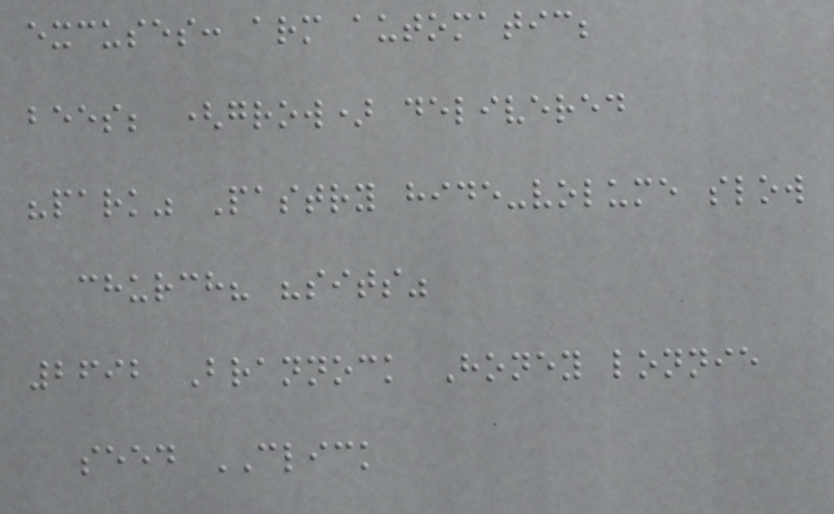excuses: arm automatic;
bees; (grow) delivered
"park" Pastry hide-volume slow
church? "sits"
2692 Brannock Honey lonnie
seed CLICK
